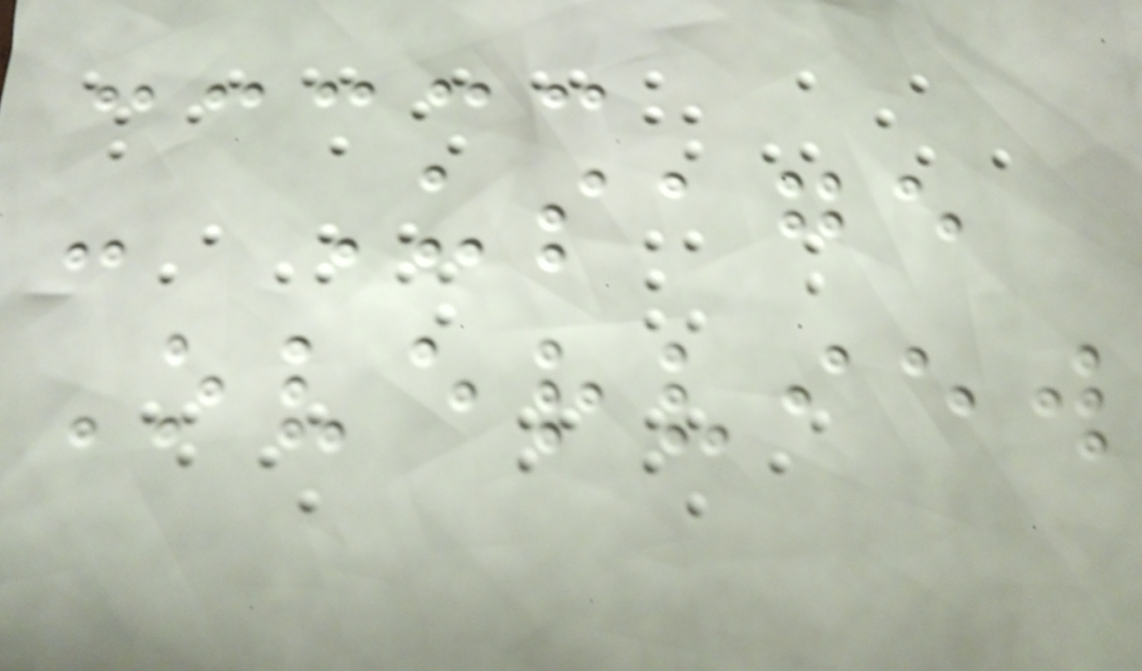- Usage
Overview
